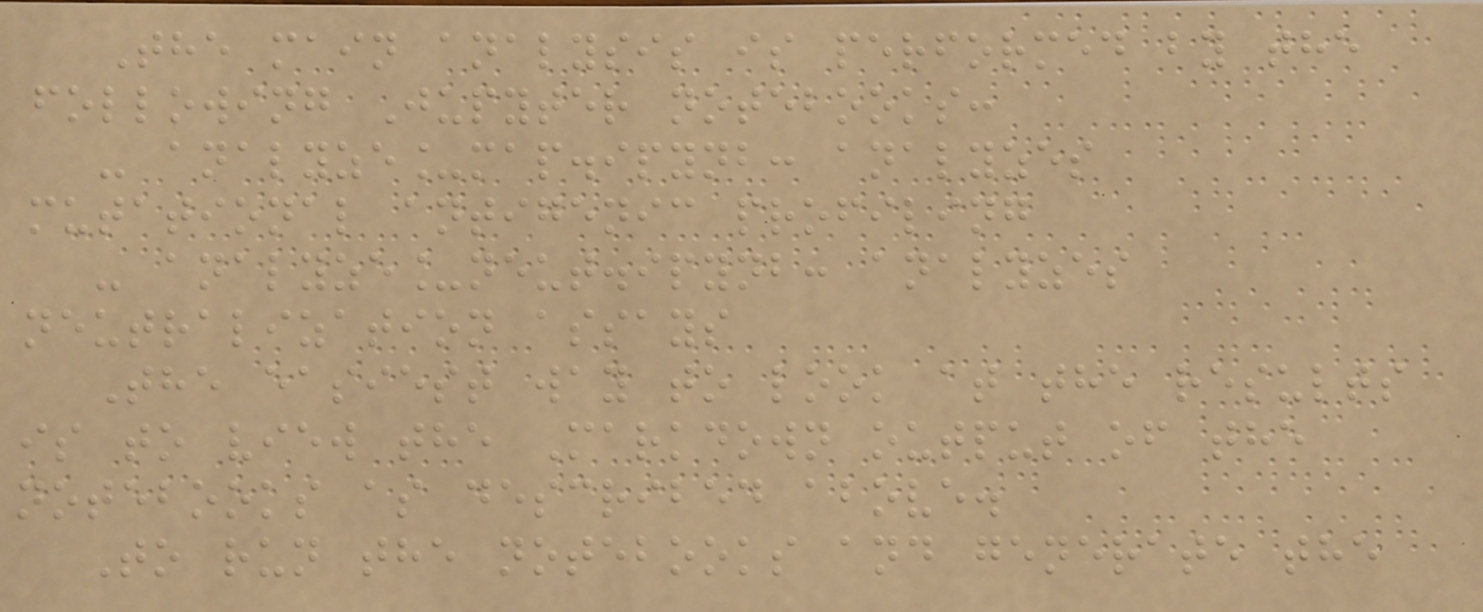The main analysis is performed by the
following Jupyter notebooks:
- analyze_map.ipynb: analyzes
mutational antigenic profiling
- analyze_neut.ipynb: analyzes
neutralization assays
The easiest way to look at the results
is to view the Markdown output of the
notebooks as described above.
To run the notebooks and generate the
